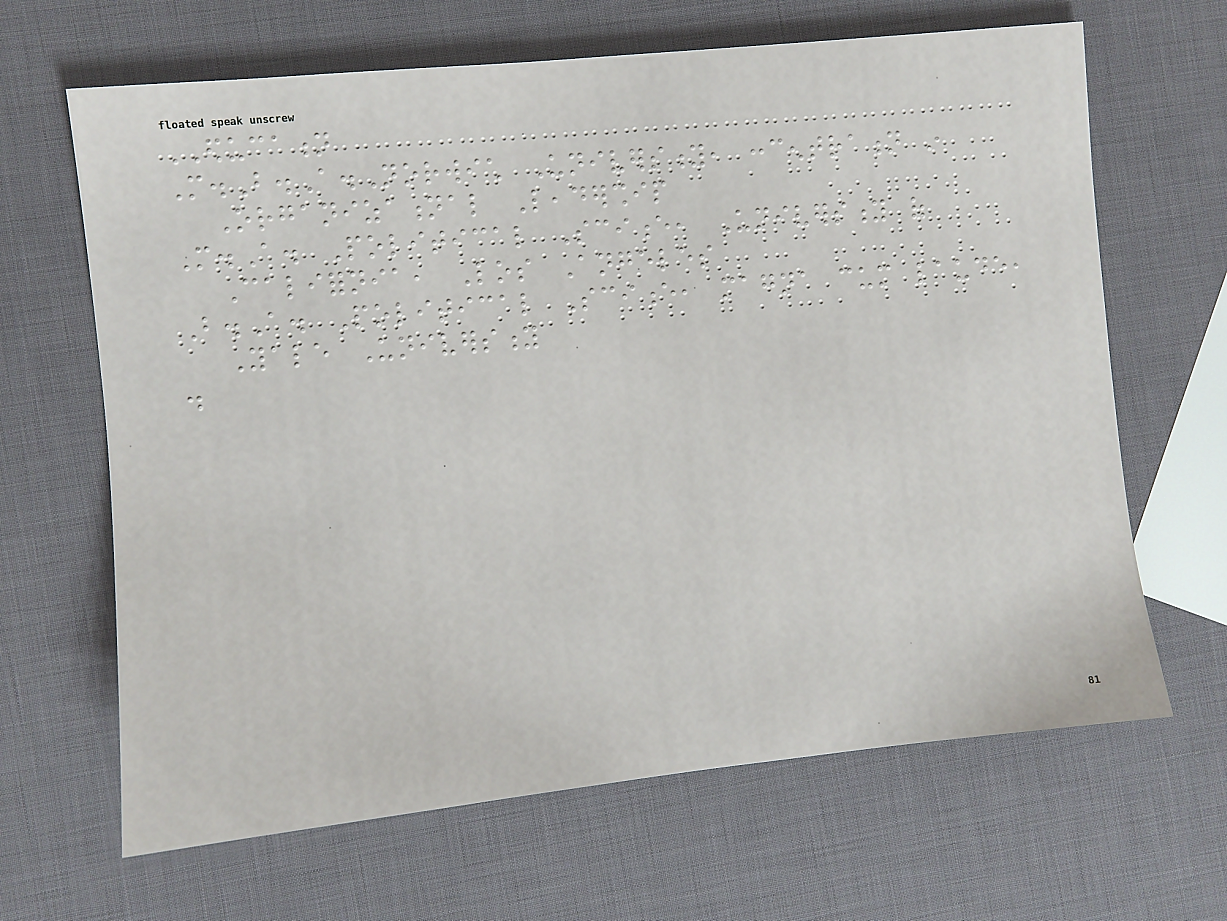EDUCATION
M.B.A.Norwich University, concentration in
Organizational Leadership
M.A. Political Science, University of
California, Los Angeles
B.A. Political Science, magna cum laude,
Yale University
.
